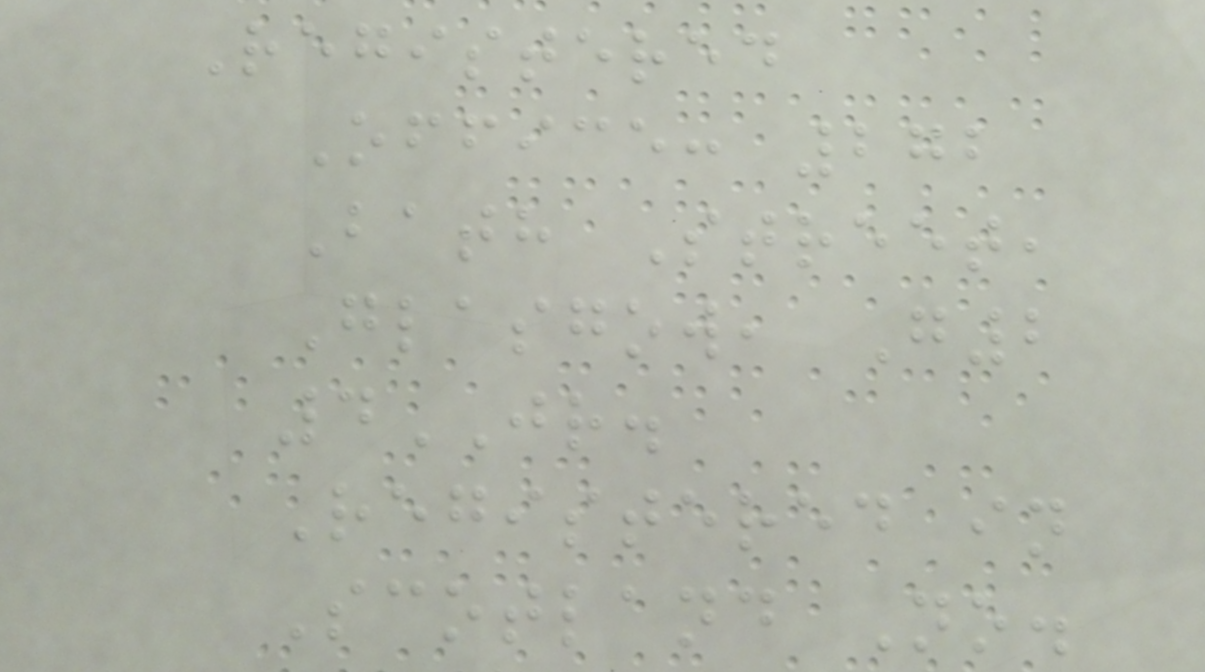Registered
Office: 272
Bath Street,
Glasgow, G2
4JR.
Registered in
Scotland No.
